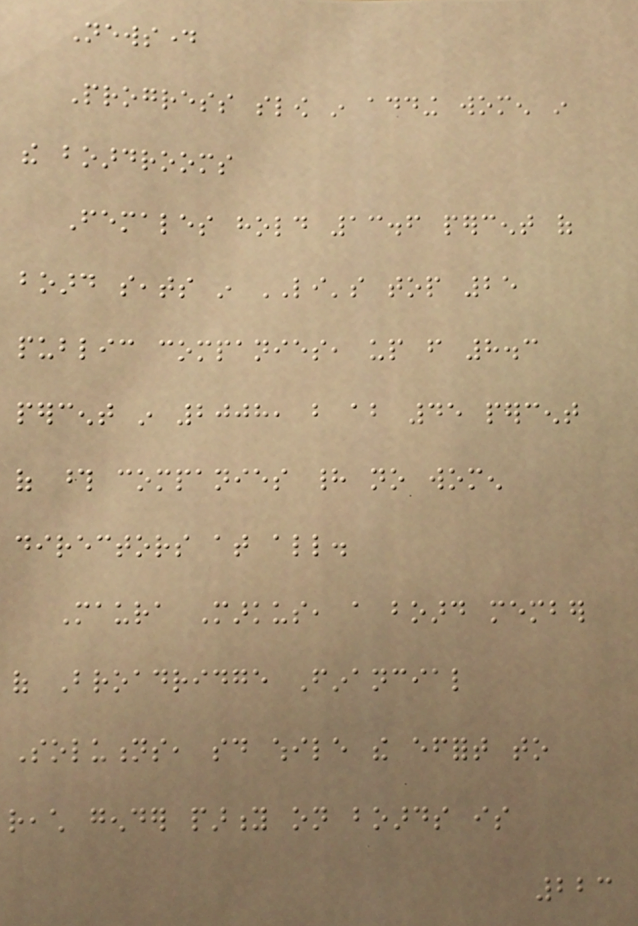Newsday
Progress slow in adding women in
the boardrooms
Females hold 13.6 percent of
board seats in LI's top 25
public companies, up from 8.3
percent in 2008, but about 45 percent
of those companies had no women
directors at all.
Maura Markus, a board member
of Broadridge Financial
Solutions, said while the effort to
reach gender parity on boards is
223
